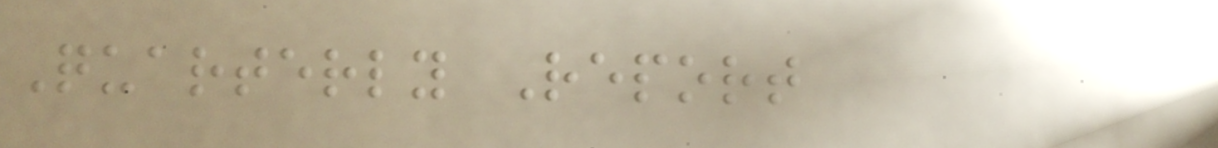Quarterly Report
